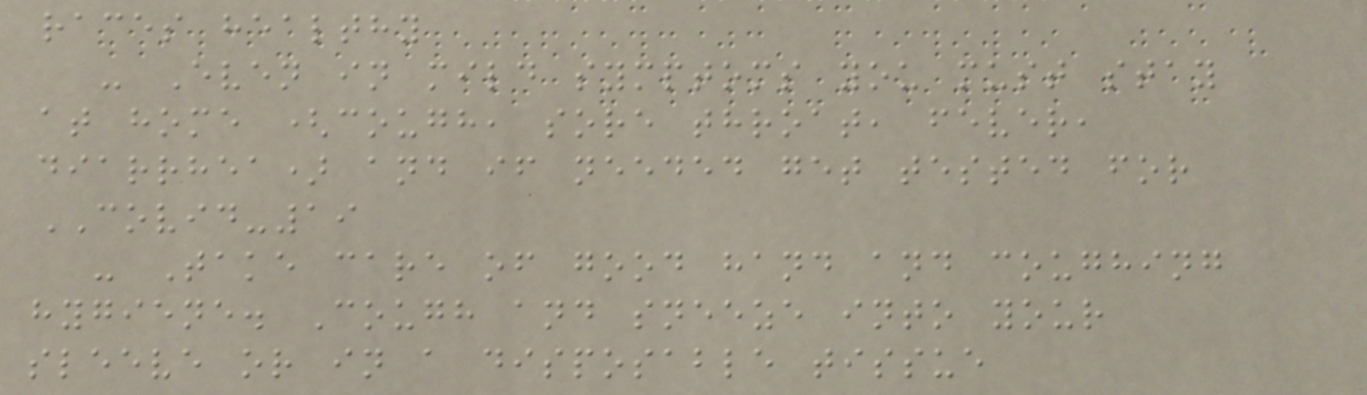races healthy
- Even in mild symptoms you must stay
at home (cough, sore throat, fever,
diarrhea) and if needed get tested for
COVID-19
- Take care of good hand and coughing
hygiene. Cough and sneeze into your
sleeve or in a disposable tissue
